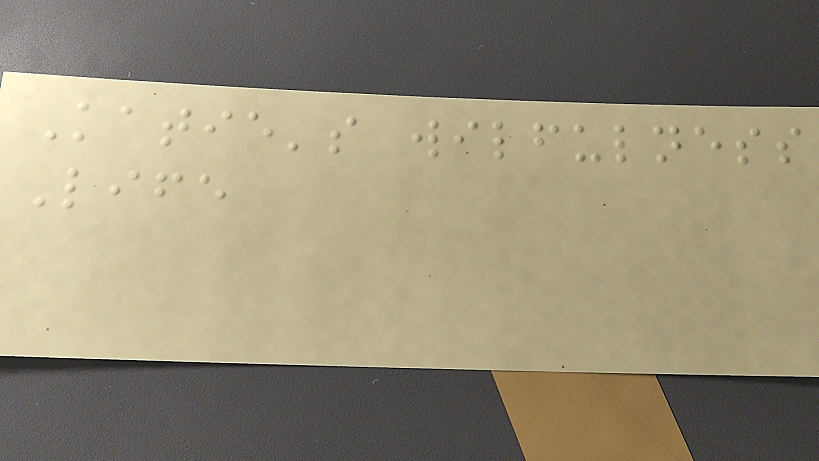Katie's wilfulness
Life
